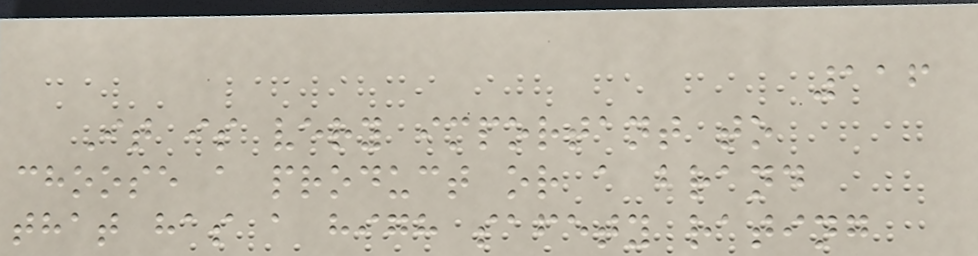116
It is very important to
choose a product or a brand
that has a high safety rating
